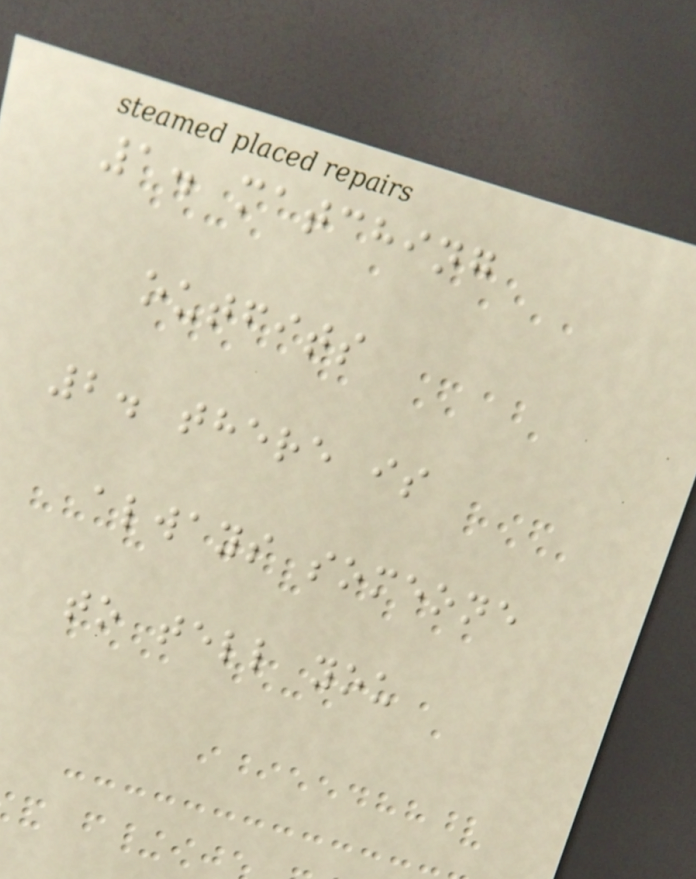1. matching
outfits
2. there is
always someone
to tell you
